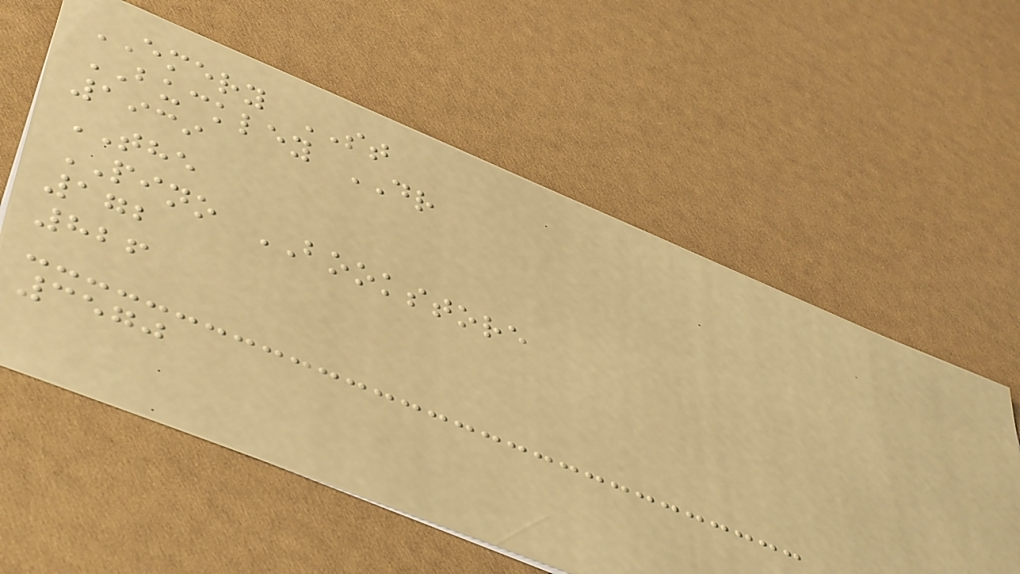EMERY ST
BUCKLEY DR
1939
THE
PINO BOOKSTORE
172
826
3570
